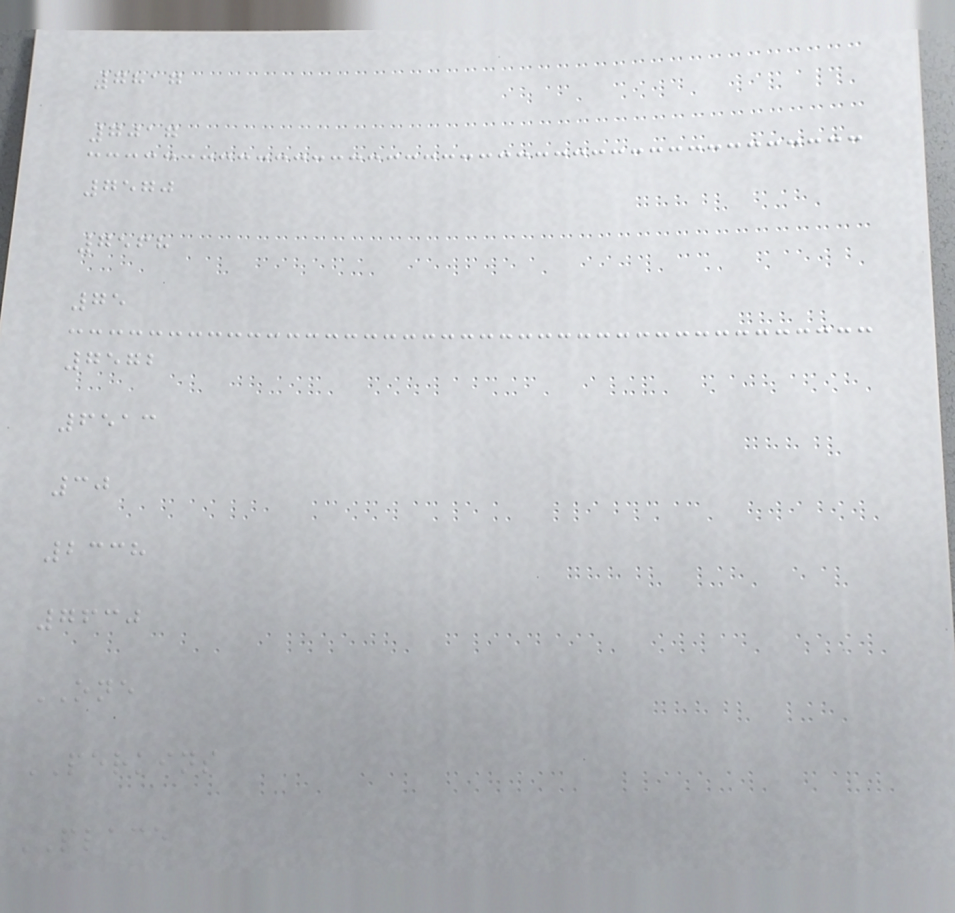7817
7017
7570
7568
75
7572
6513
30
2338
7630
ONE
PERKINS
PLACE
